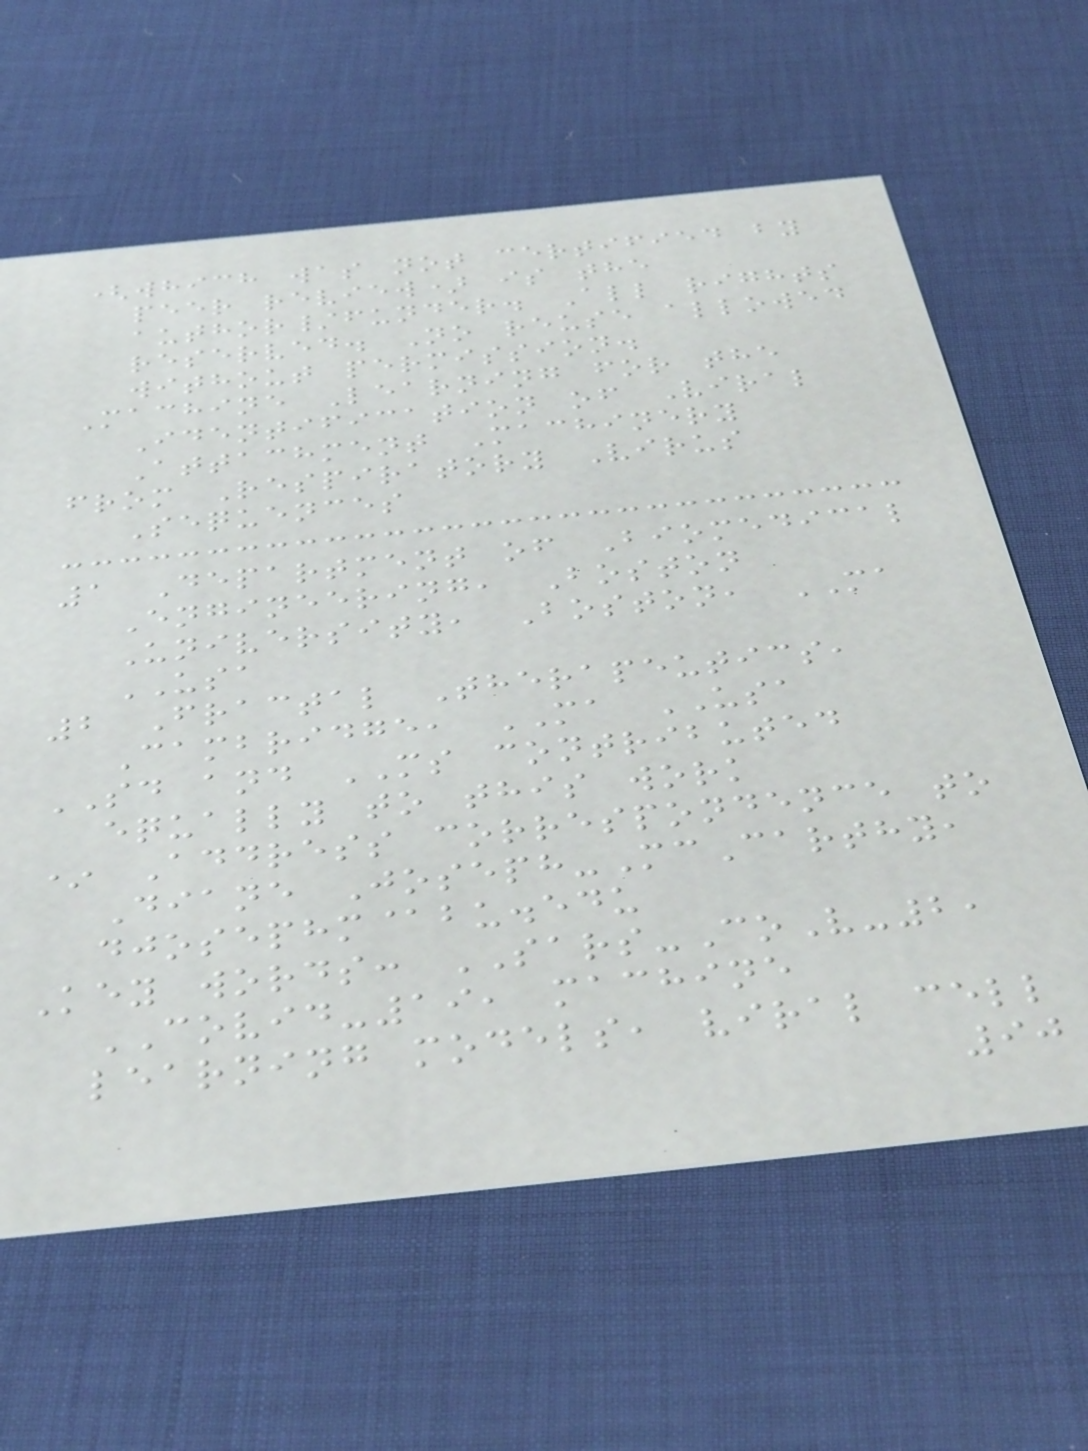(which was not certified by
peer review) is the
author/funder. All rights
reserved. No reuse allowed
without permission.
Machine Learning for the
Identification of Viral
Attachment Machinery
from Respiratory Virus
Sequences
1 Department of Biomedical
Engineering, Boston
University, Boston, MA
USA
2 Fractal Therapeutics,
Cambridge, MA USA
SD and MS contributed
equally to this work
* Address correspondence to
Diane Joseph-McCarthy,
djosephm@bu.edu
Key words: SARS-CoV-2,
COVID-19, machine
learning models, viral cell
90
